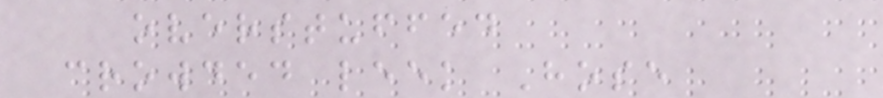overstuffed
crowded leek Hose
